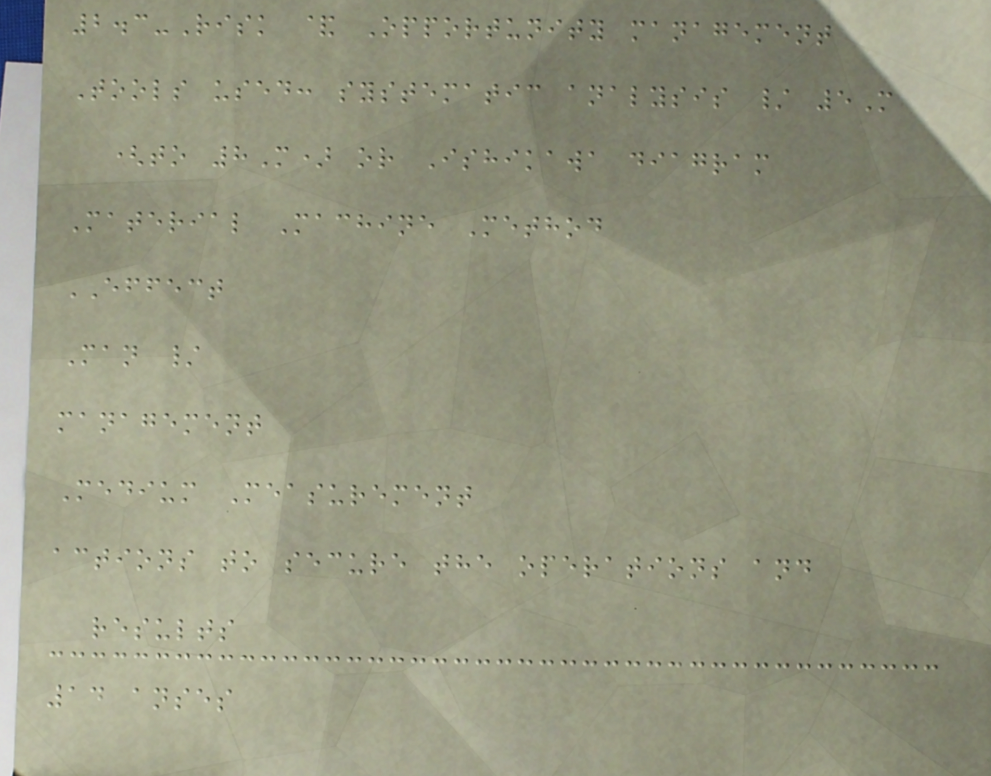2.3-Risk & Opportunity management
Tools used: systematic analysis / 5M
(to 8M) or Ishikawa diagram
Material Machine Method
EFFECT
Man /
management
Medium Measurement
actions to secure the operations and
results
14 anses
